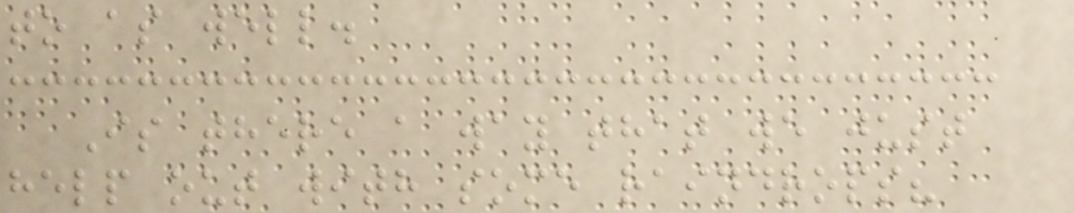to as well.
Is there a way that we just
help out with some raindrops?
